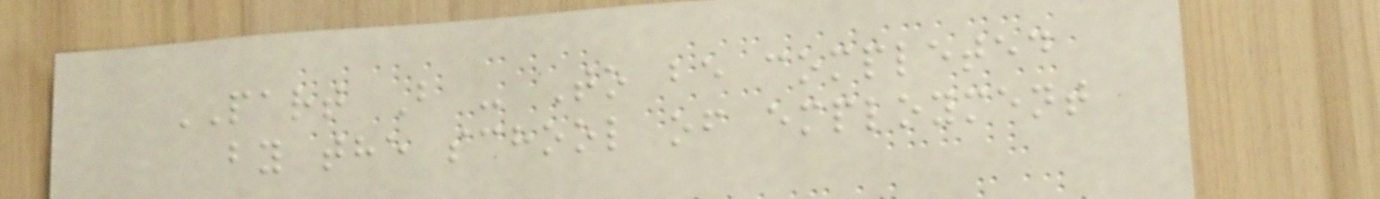PART B - To be completed
by the school of employment
